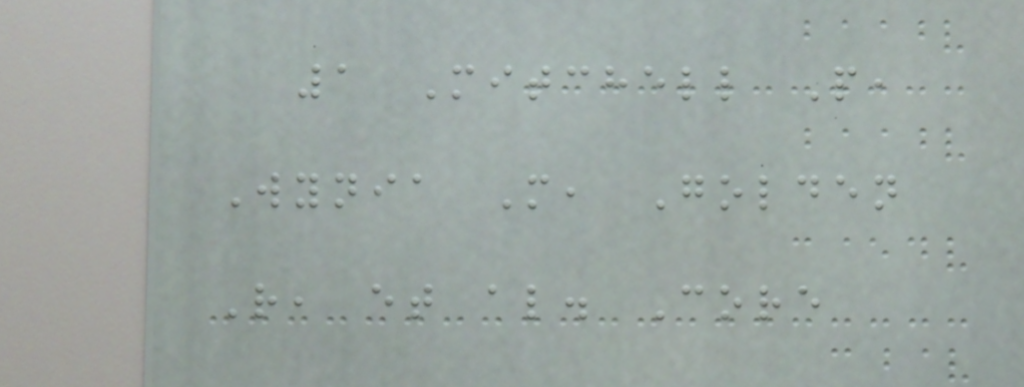1 Mitchell P,
Wynia M, Golden
R, et al. Core
